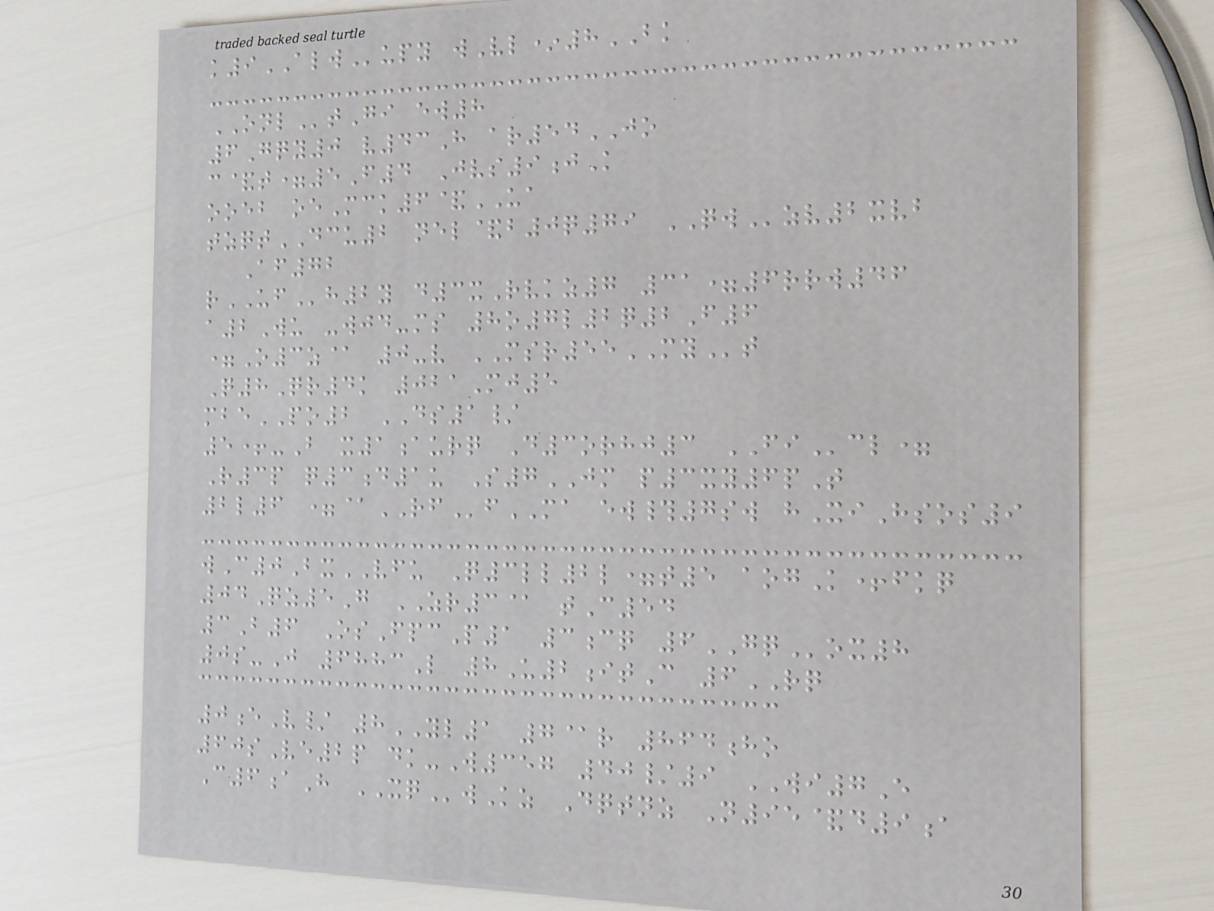k9ALWupy wVl*8BK
ONLtGi ew8
6Gqy0 v43H ar54JO
c&t=5F4 Jvs9jK
ooeb oeMck6&UA
tzqtDCU2 nel&b0q79 QWzv2xvb
Af72
rUFh2y d3xRvkz7 31=6rrw46
a2Wu -wjd-ms 8o7l2q2F6
=O3z@ 0-v MSR55MYt
Q8Qr4k 021Mj5
mbePO2 DS1/
5+-B x1aurq D3orhj3 FIcl=
R3p q3d1u S7JM p3xy6pT
2l6 =@RFfMA ew#7sw hXiHsos9
wC0BxVFU Q3ll2l=t5 aogK+fkq
04Qz5G ZR3@ tC54
3B6 OsFpcP1 3cq 6GQox8
0s-J 6883L 8U2itC 6RQ
0eV/ 8YL1 7@r 864ho
60sVe2p dk-W357 40/9 WI7E
C6aH XQwKz Dqtnz N95&d9a
